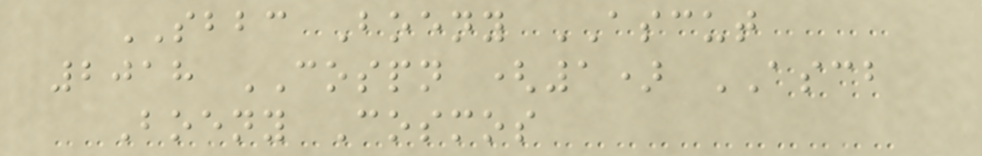SBBC Boeny ASCUT
2018 COSPN (1) ASCB
Boeny Cosmos
